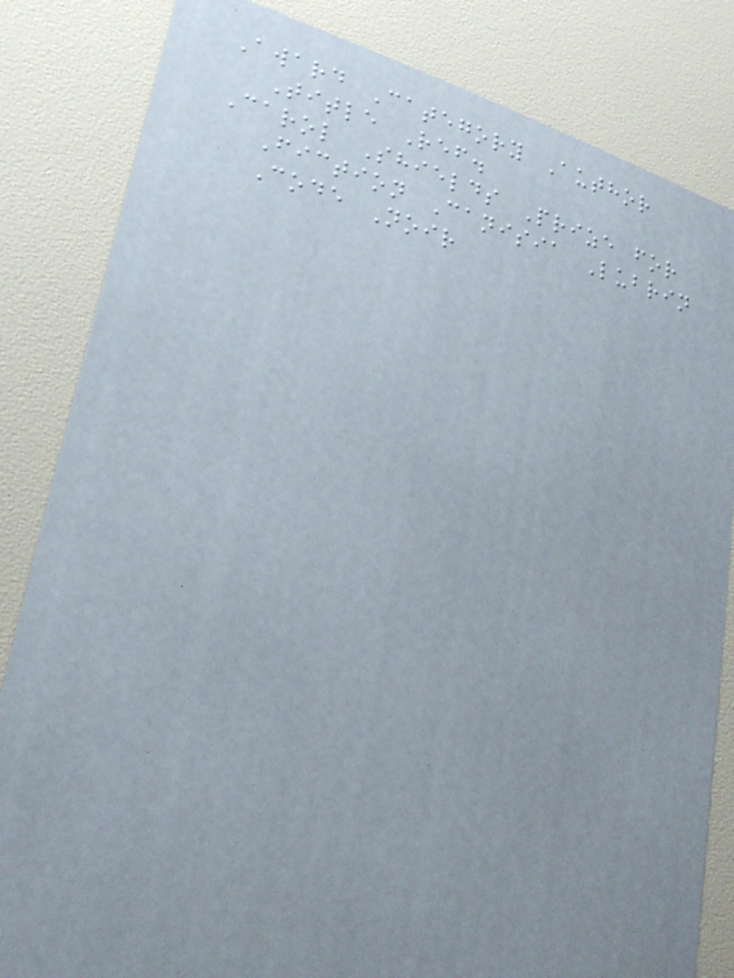Award Category Author
Title Ref.
Carol Shields Prize for
Fiction Canisia Lubrin
Code Noir
